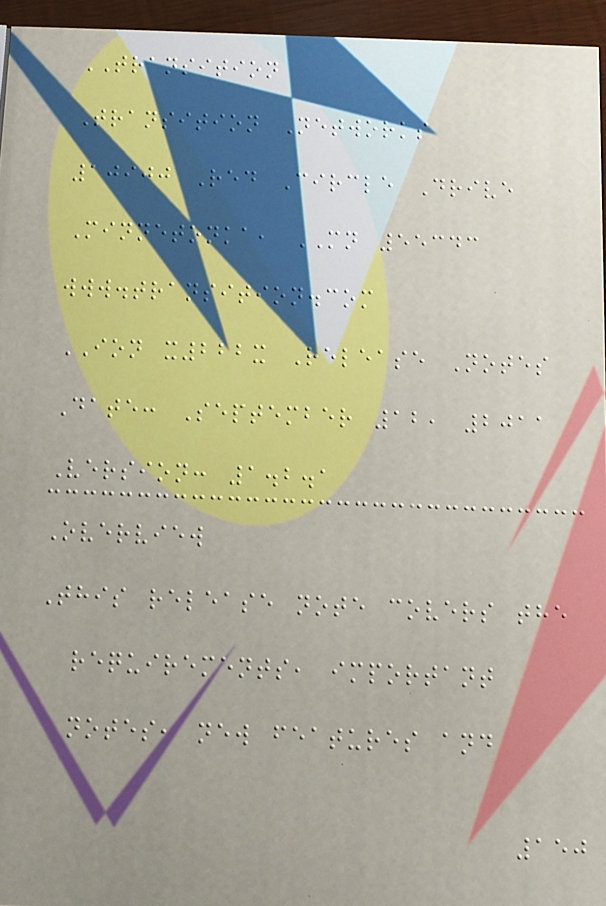TRANSITION
Transition Networks
10900 Red Circle Drive
Minnetonka, MN 55343
www.transition.com
ION x222x Release Notes
Date: September 12, 2011
Version: 1.2.1
Overview
This release note covers the
requirements, important
notes, new features and
150
